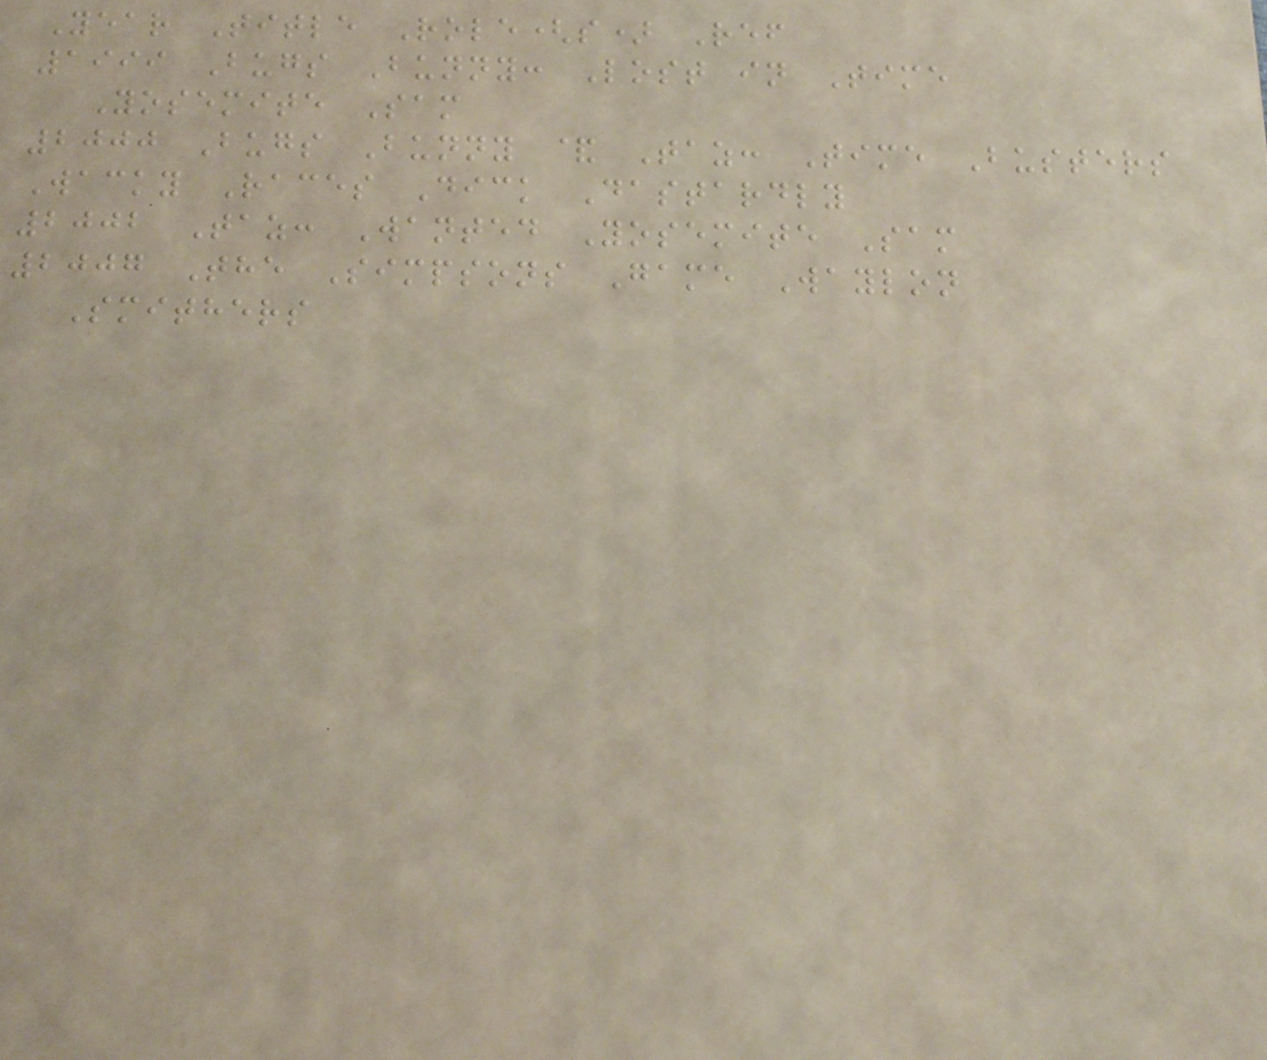Year Title Role(s) Ref
1999 Bugs Bunny: Lost in Time
Yosemite Sam
2000 Bugs Bunny & Taz: Time Busters
Wacky Races Dick Dastardly
2002 Taz: Wanted Yosemite Sam
2007 The Simpsons Game Waylon
Smithers
